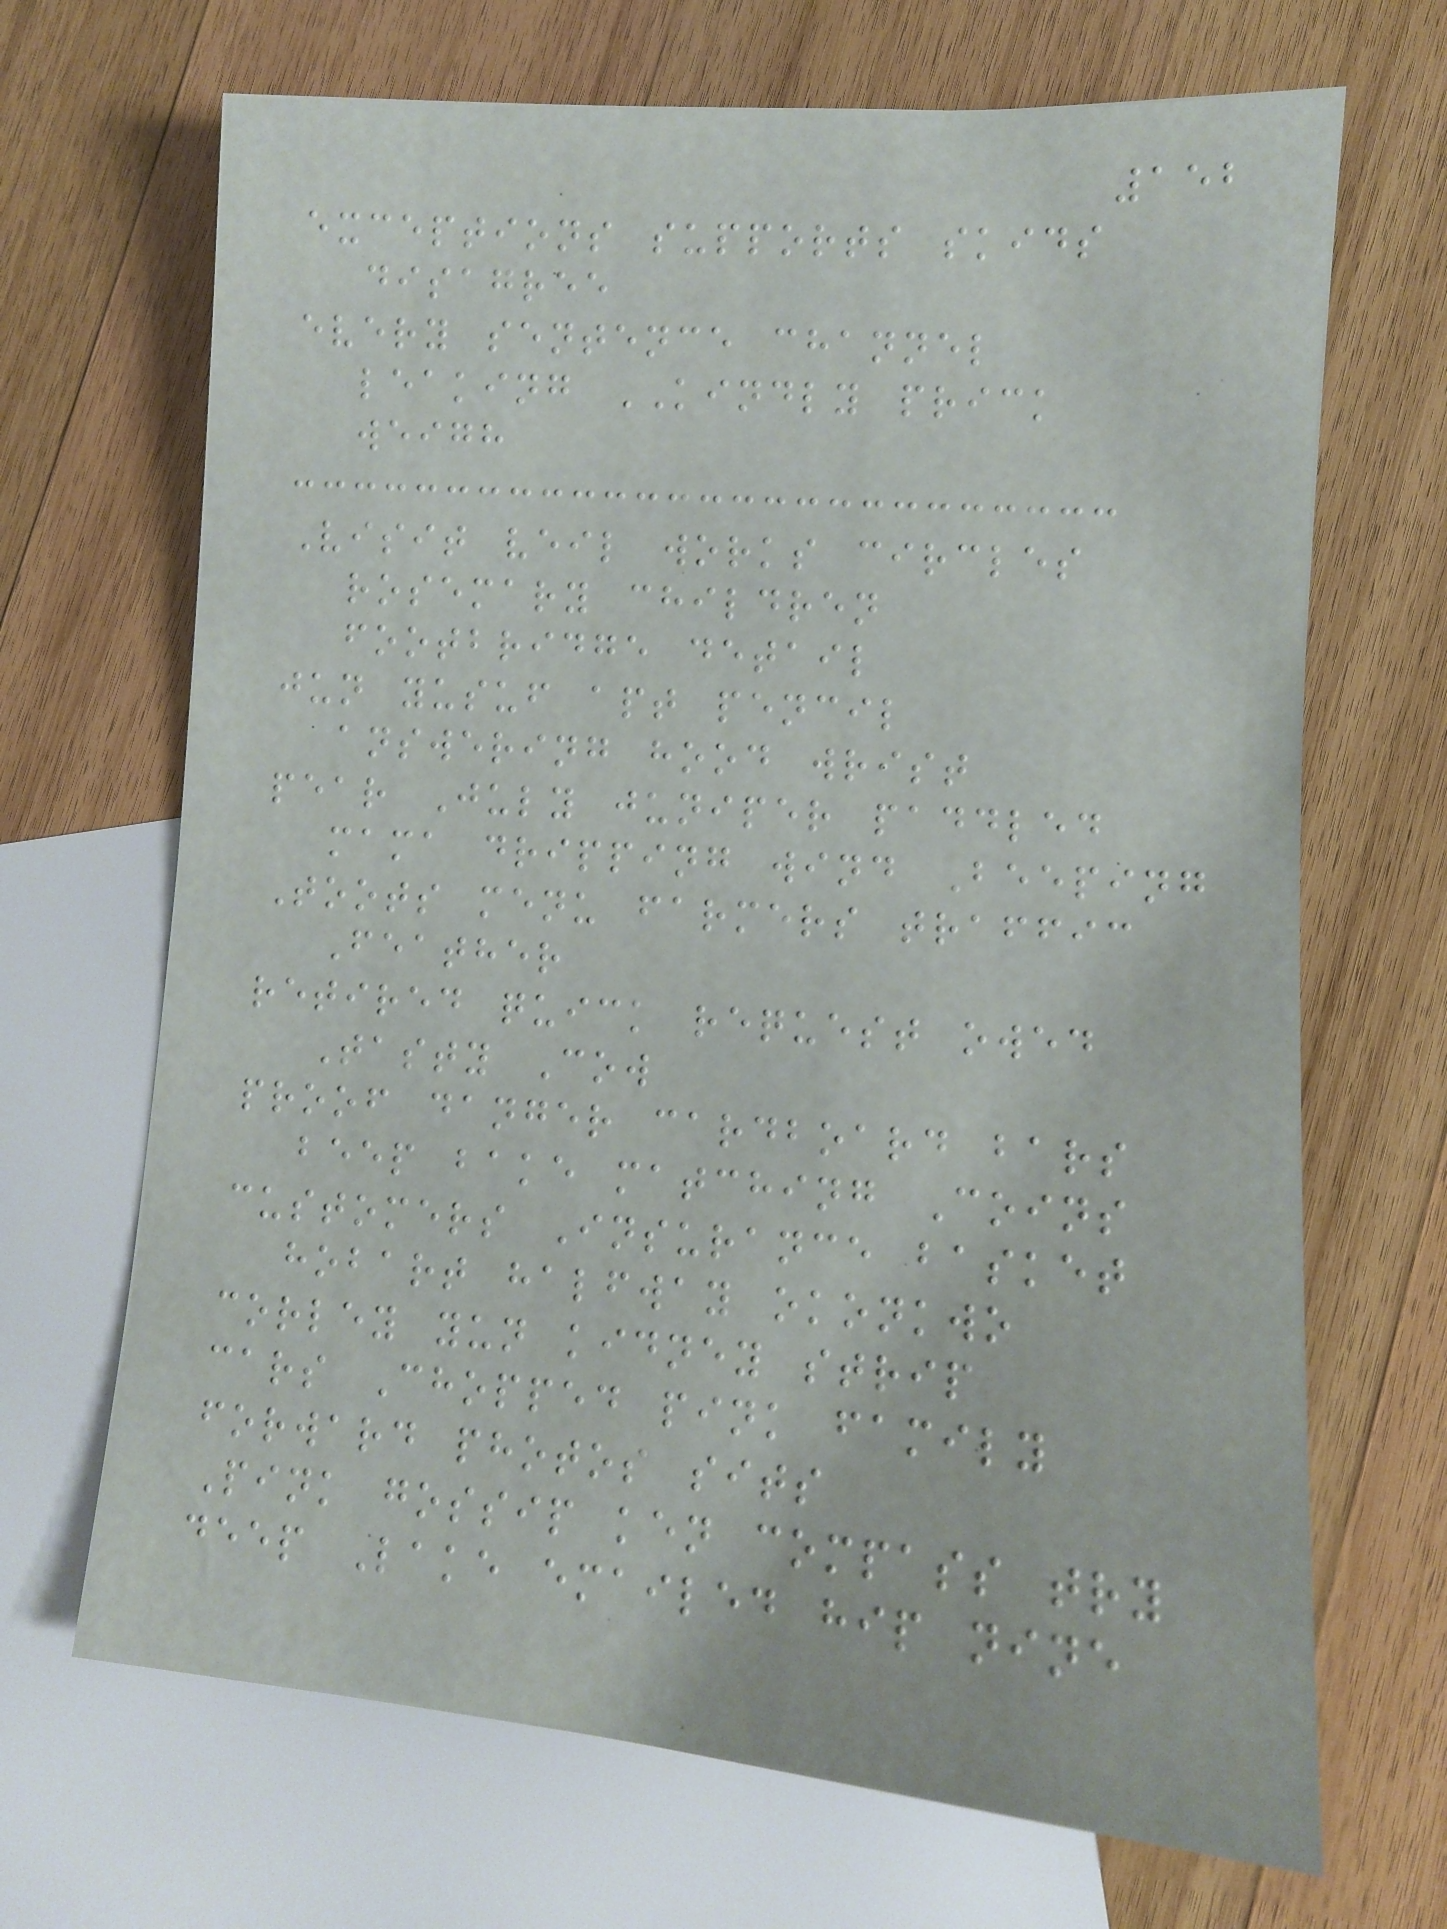152
exceptions supports skids
disagree
every sentence channel
leaking KINDLY prick
weigh
Visit veil works circles
rosemary children
footbridge detail
jun yusuf apt pencil
answering hood wrist
pear July juniper paddled
mama dripping wind Beeping
Toots menu farmers traffic
Feather
retired quick request owed
Tasty Cow
proof danger cardboard bars
beep bake matching Coins
customers Insurance basket
hobart halfway okonkwo
corley yun kidney strip
cars Chopped pink family
forward photos sits
Pink gossip ken compass try
deep Lake emailed hip nine
